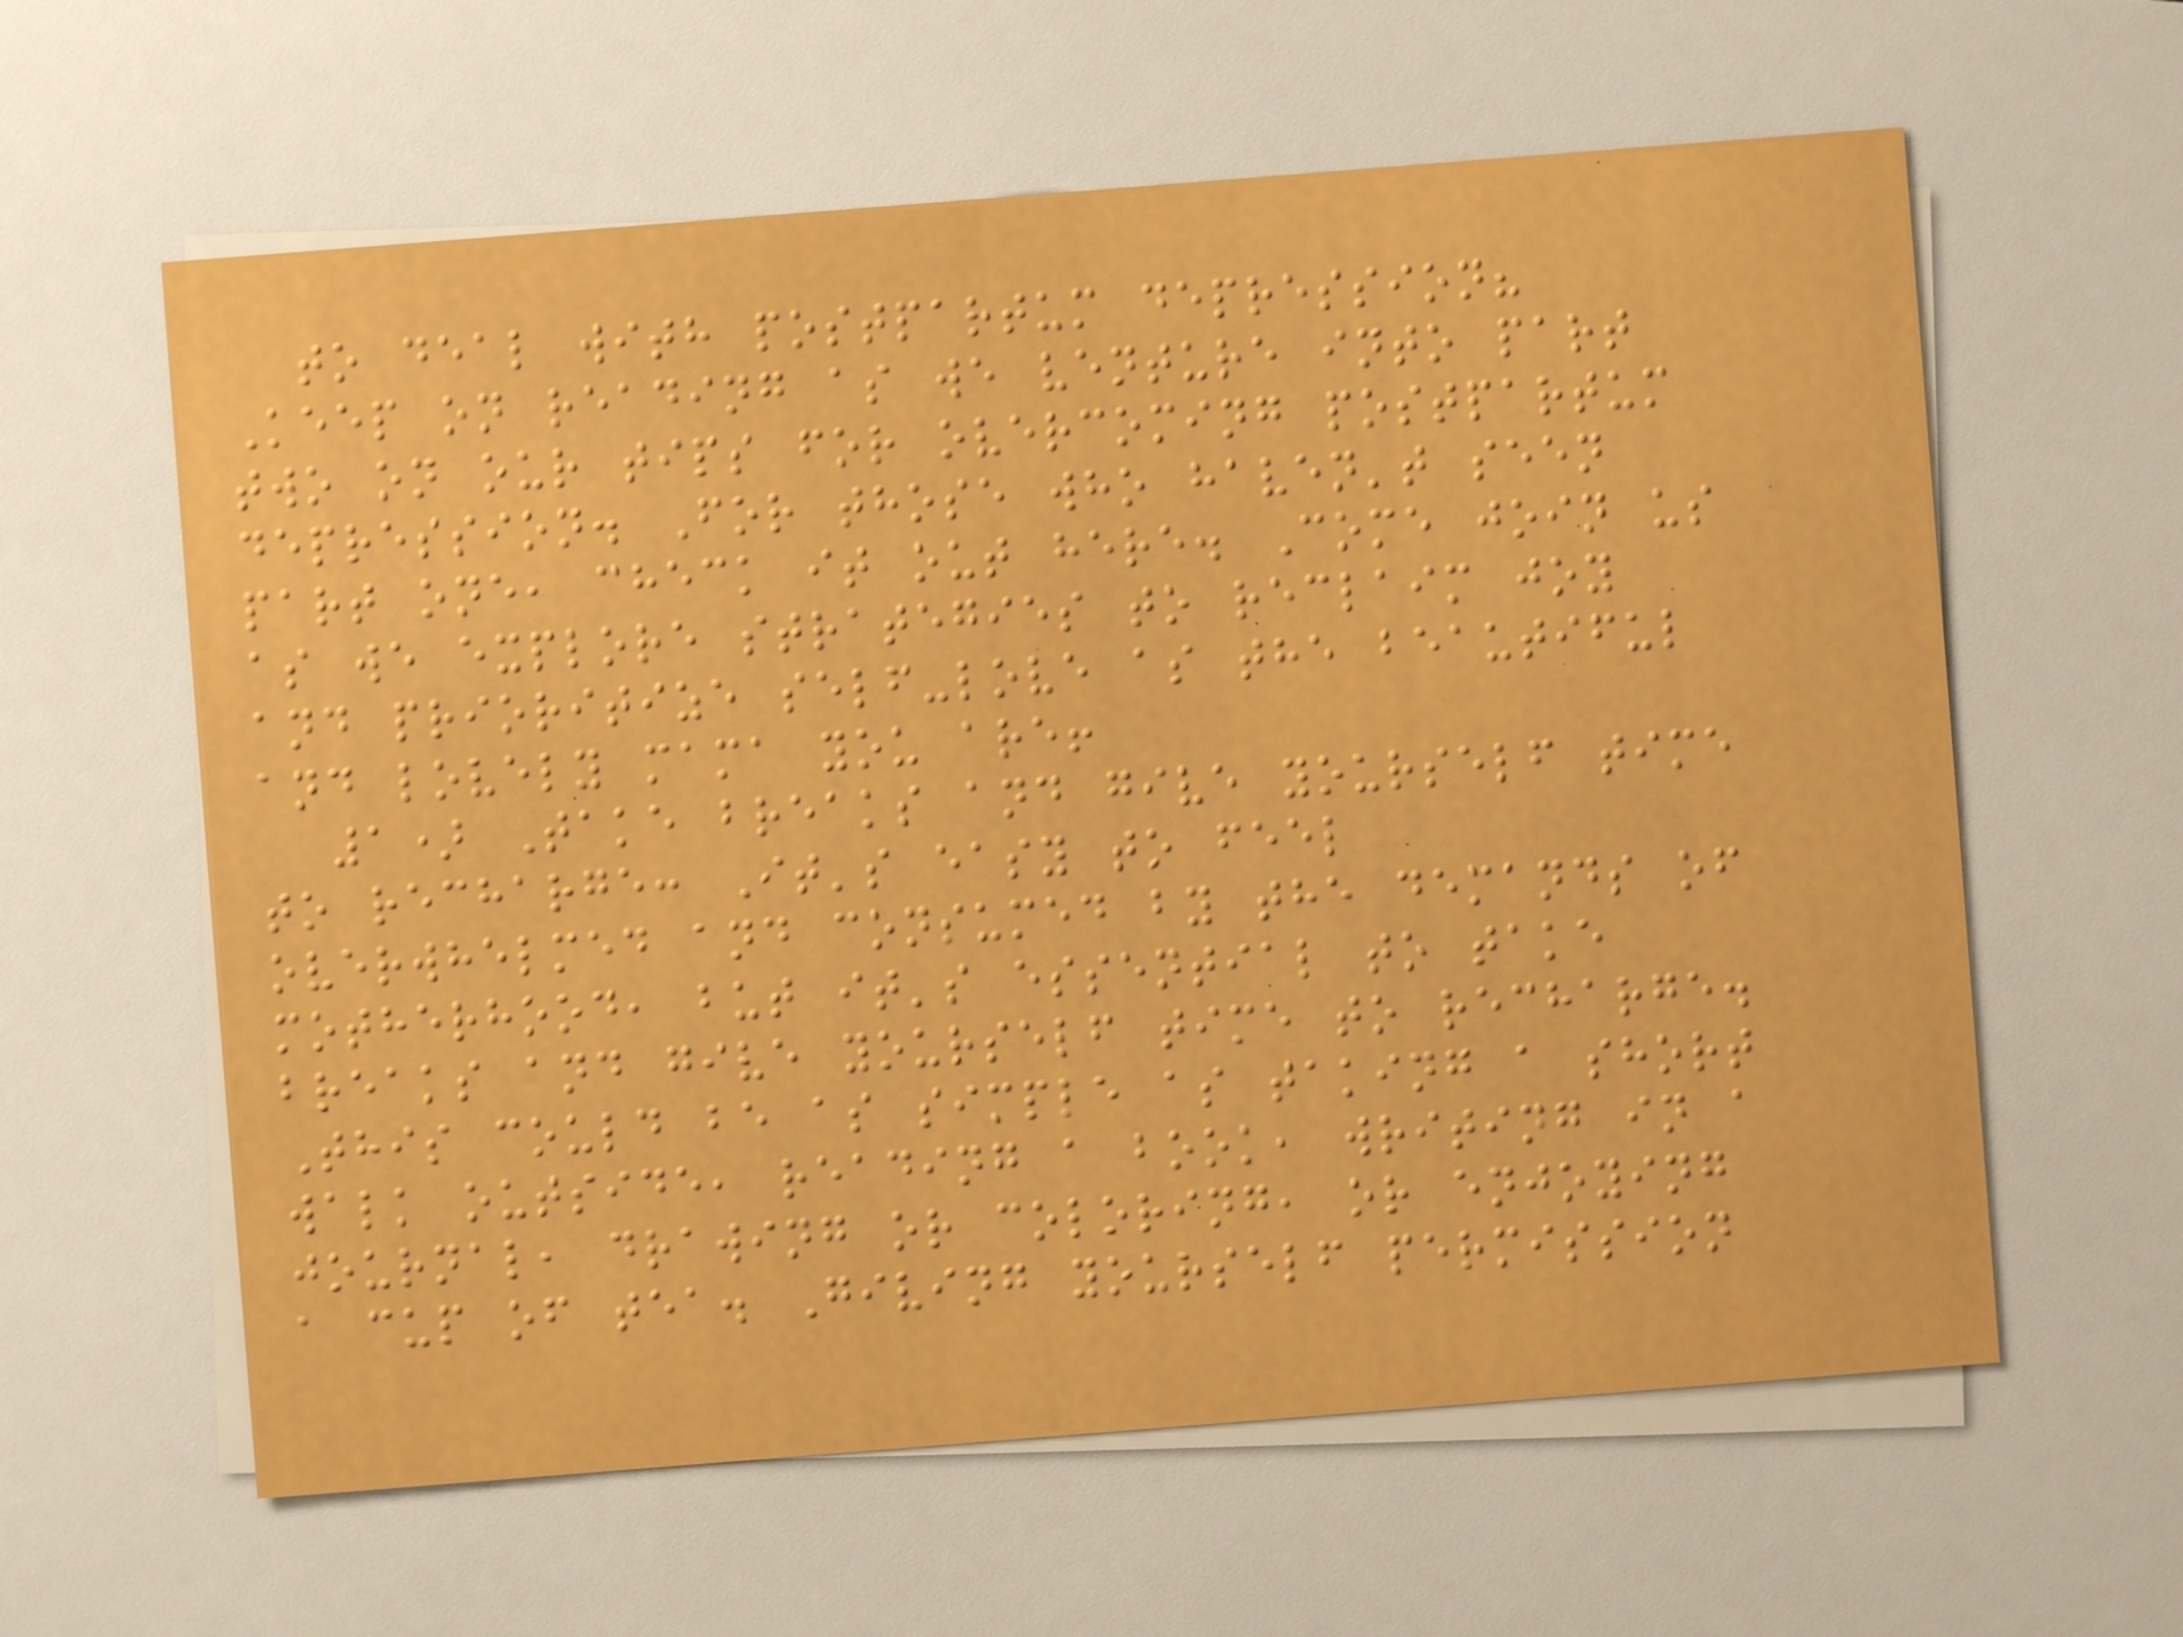to deal with postpartum depression?
Keep on reading as we venture into part
two on our tips for overcoming postpartum
depression. For those who haven't seen
part one, check it out here. Come join us
as we explore strategies to reclaim joy
and prioritize self-love as the beautiful
and lovely mama you are!
1) Take breaks and give yourself time
to recharge: It's easy to feel
overwhelmed and consumed by the demands of
motherhood, but it's essential to take
breaks and give yourself time to recharge.
This could be as simple as taking a short
walk outside, reading a book, writing in a
journal, drawing or coloring, or enjoying
a cup of tea. Giving yourself permission
